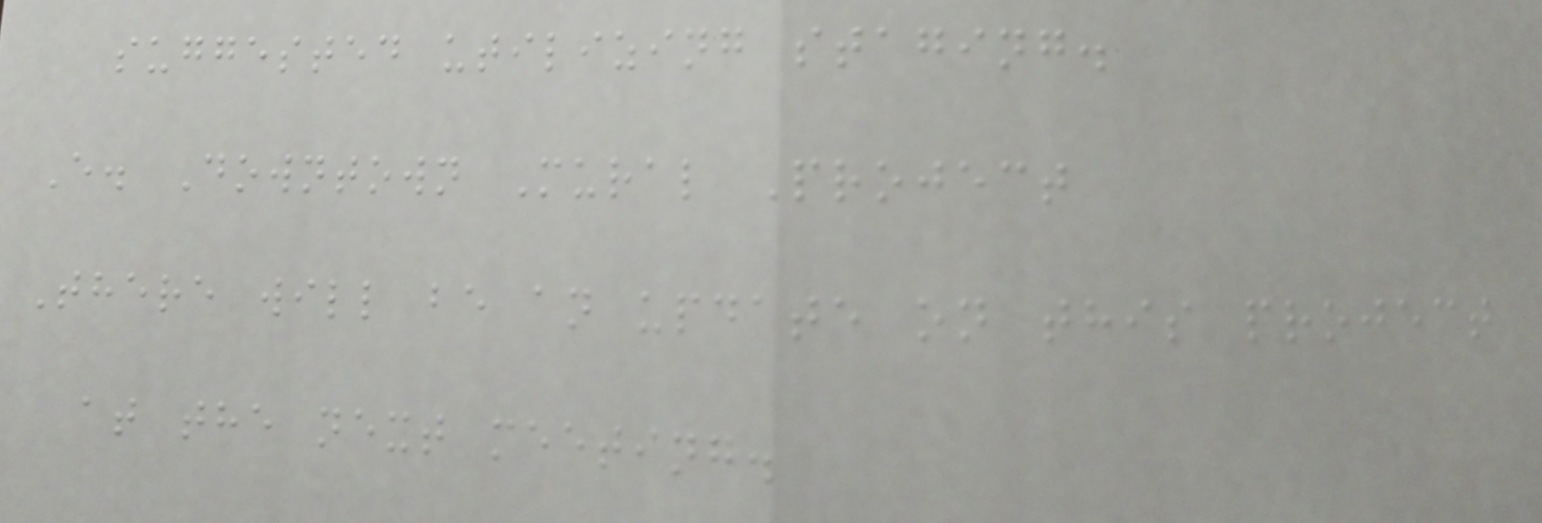suggested utilizing staging.
E. Downtown Mural Project
There will be an update on this project
at the next meeting.
